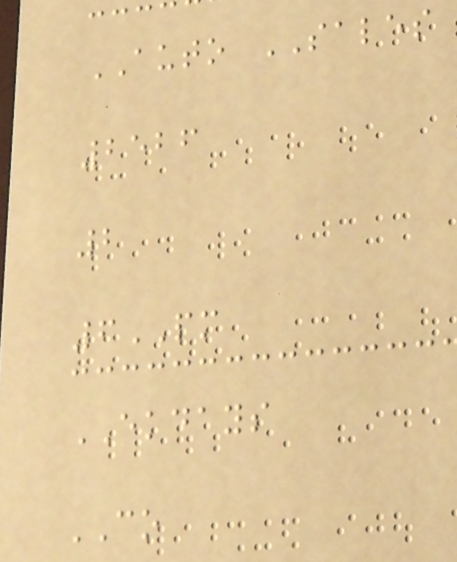AUTO SALES
2526
2
6PM
EKDAYS
CO
